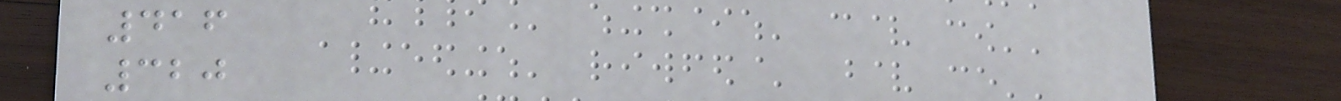416
320
